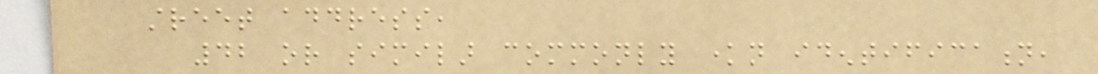street address,
42 or similar commonly known identification,
